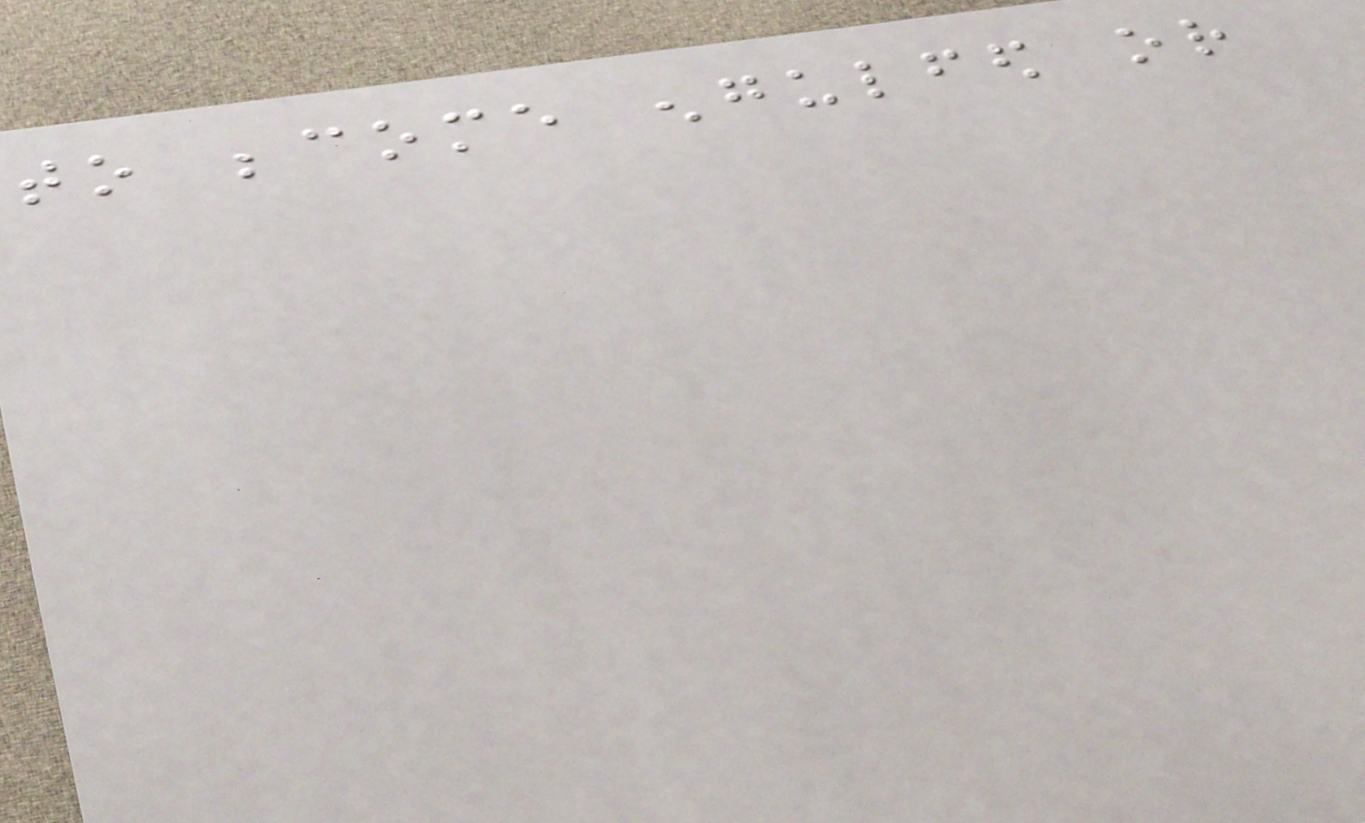to become engulfed or
